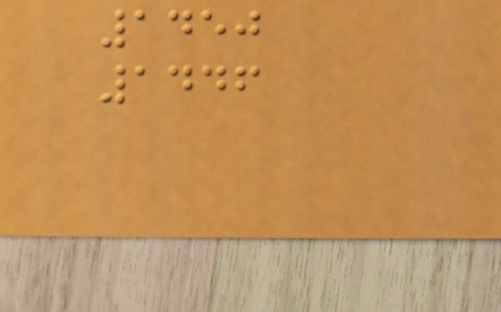1450
1446
